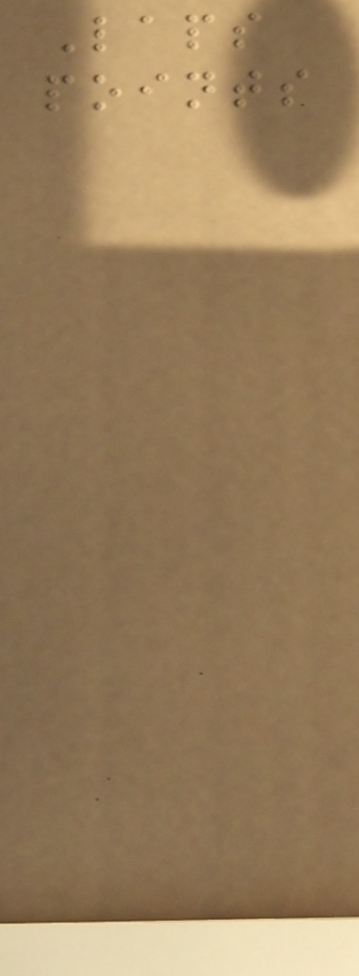Laps
points
